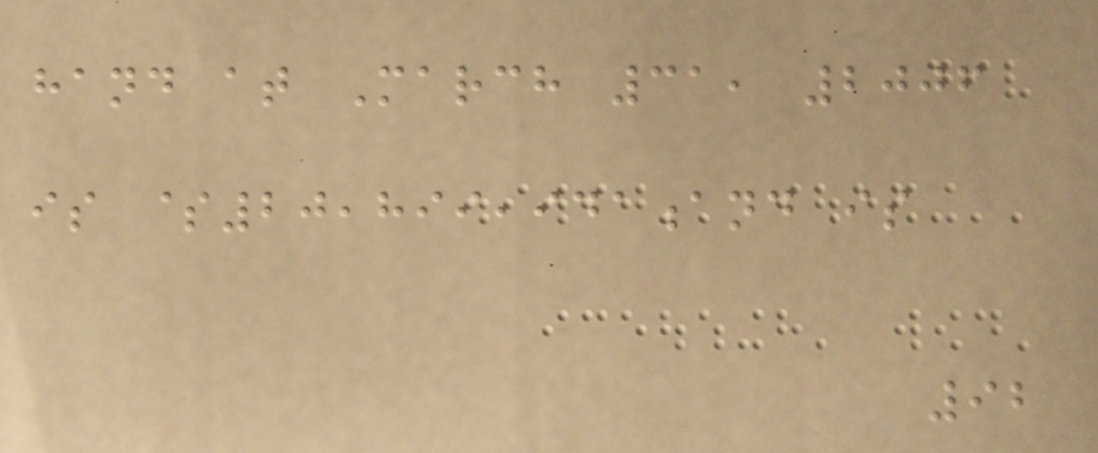hand at March 31, 2006
is $20,899,941and is
92
